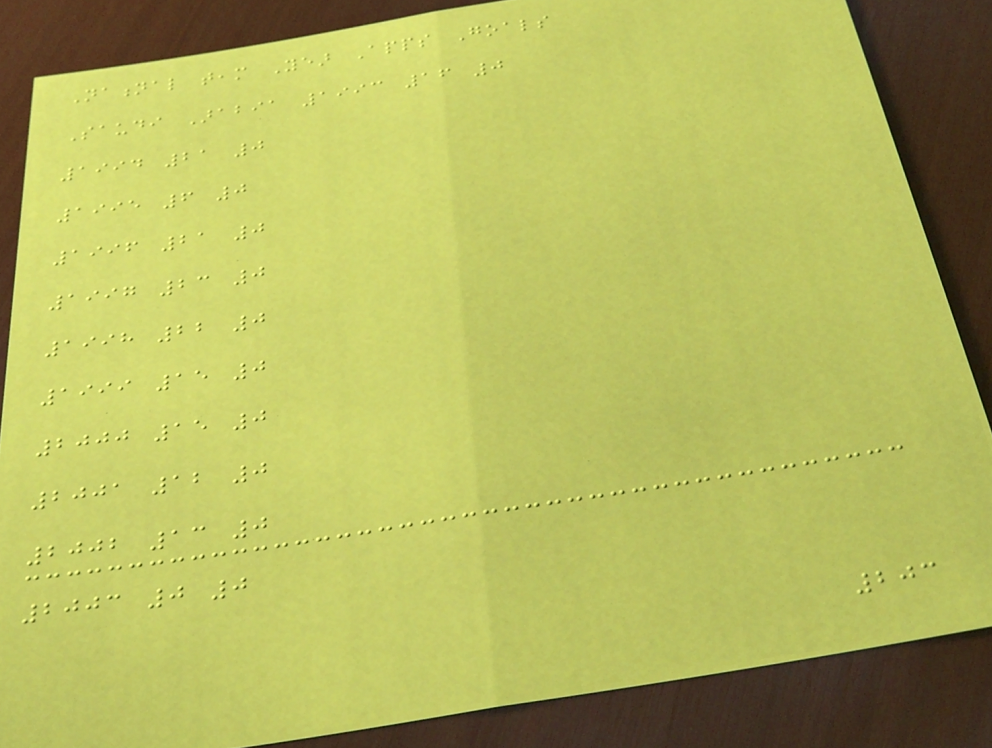National team Year Apps Goals
Saudi Arabia 1993 16 0
1994 21 0
1995 6 0
1996 21 0
1997 23 0
1998 22 0
1999 15 0
2000 15 0
2001 12 0
2002 13 0
2003 0 0
203
